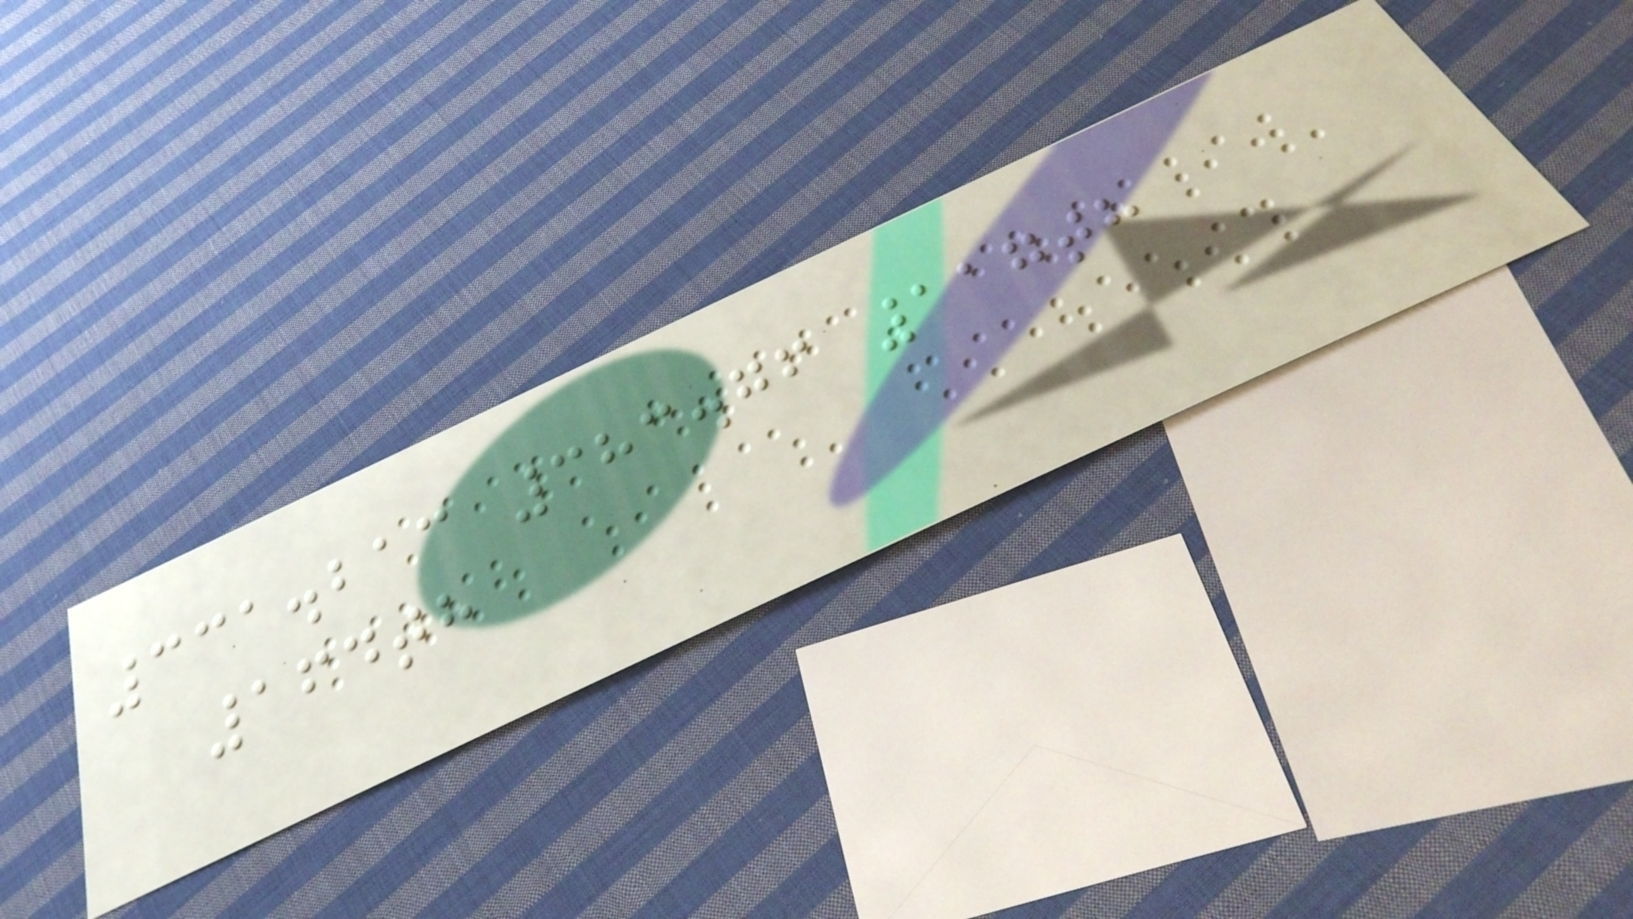331.213 383.76 117th
164th
